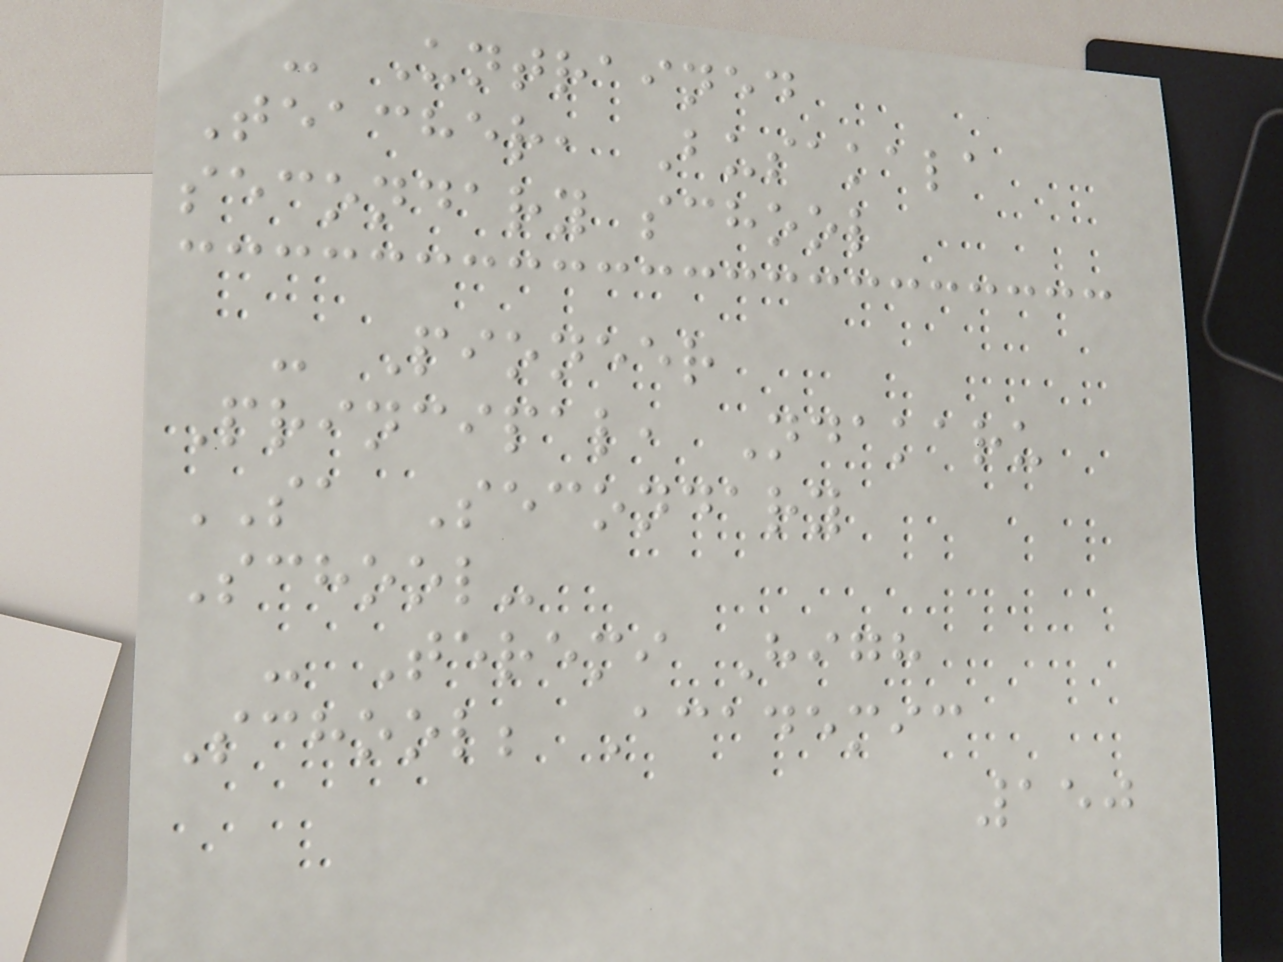- Untrained
Teacher, Busakala
secondary school
- Pioneer
Principal, Ndakaru
SA Secondary
School-
- Teremi High
School; Academic
150
